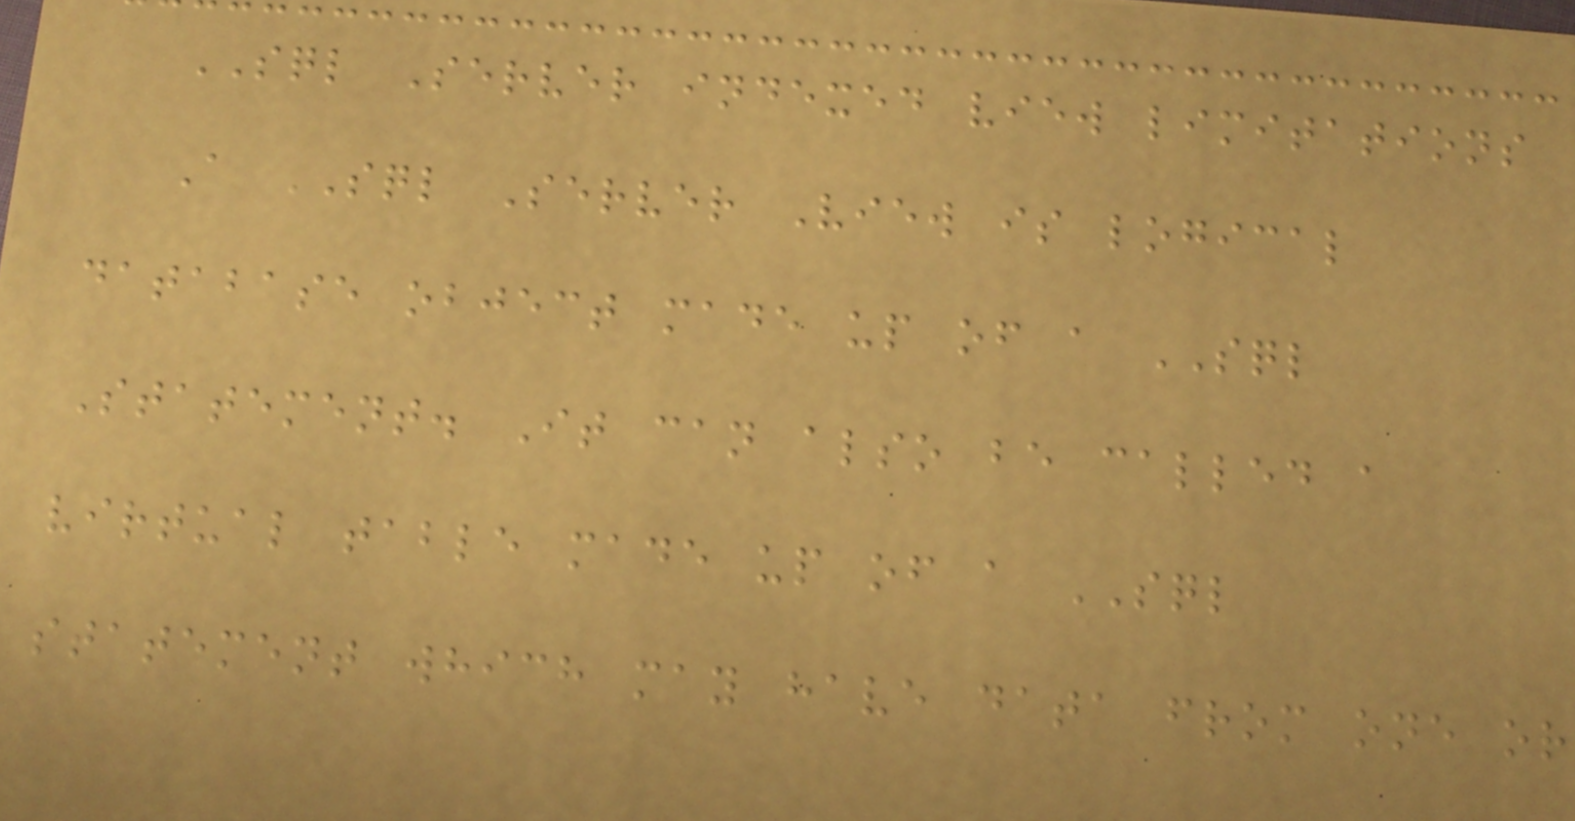SQL Server indexed view limitations
A SQL Server View is logical
database object made up of a SQL
Statement. It can also be called a
virtual table made up of a SQL
statement which may have data from one or
